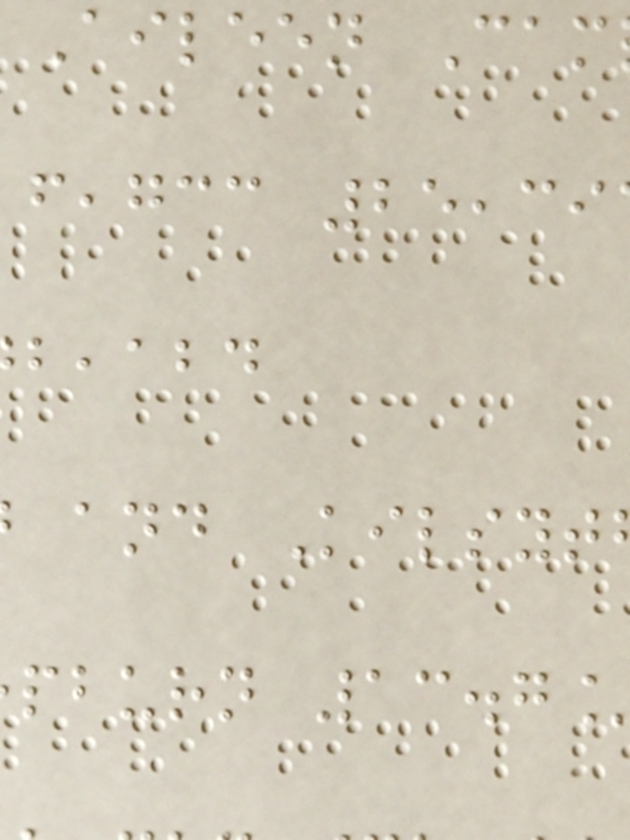Aileen Cam
,gcc 25,39
,abd
and Kilsyt
pburn 13.7
